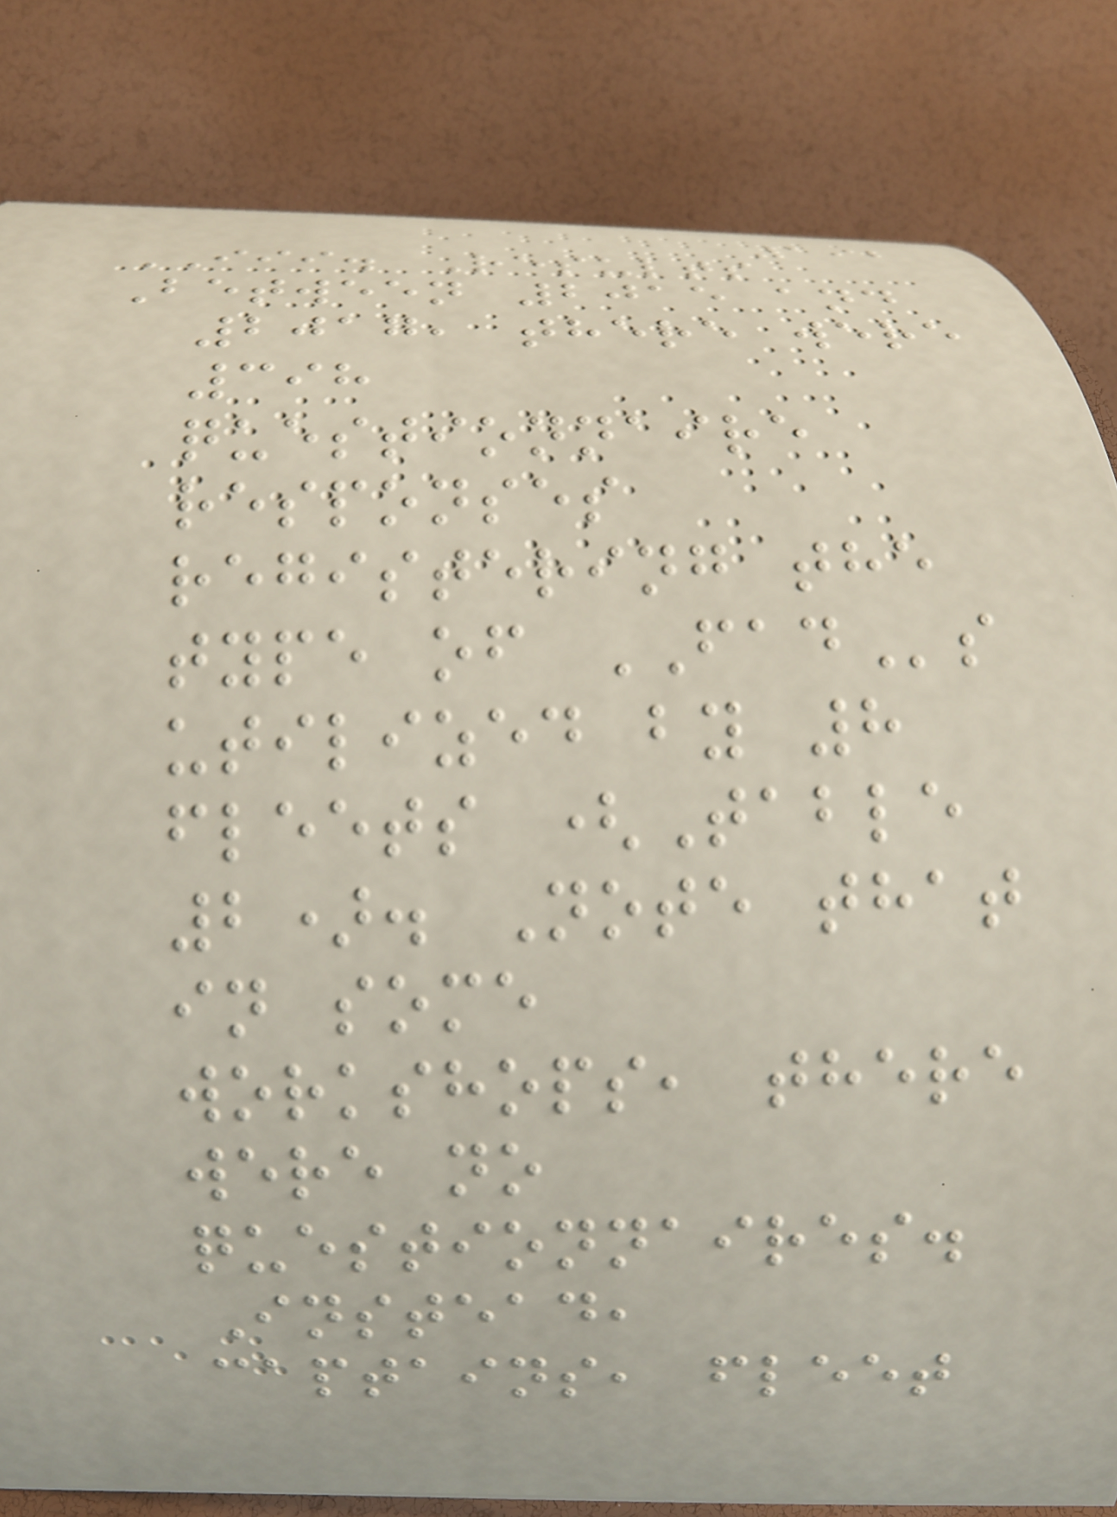192
III. Results
Between 2015 and
2017, there were
398
questionnaire
responses
registering the
type of FADs
utilized by 8
fleets (Table
2). Note that
in some
workshops, there
were no
questionnaires.
Instead,
captains, fleet
